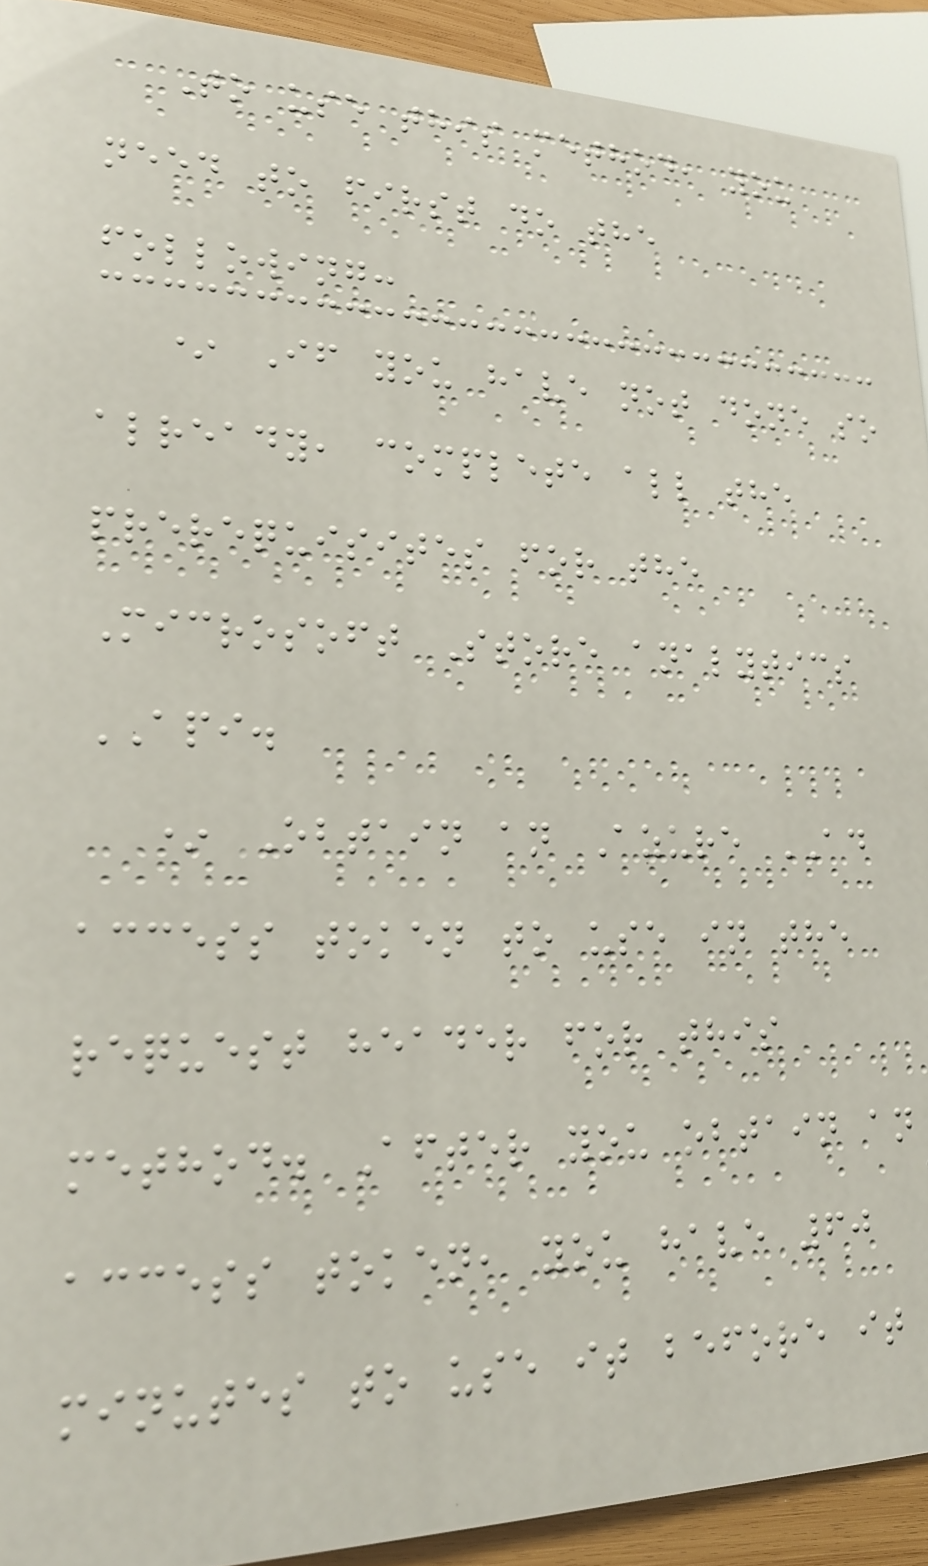To use this method, you
need to first do the
following:
* If you have not done so
already, complete all the
prerequisites for the
Microsoft Store analytics
API.
* Obtain an Azure AD
access token to use in the
request header for this
method. After you obtain an
access token, you have 60
minutes to use it before it
